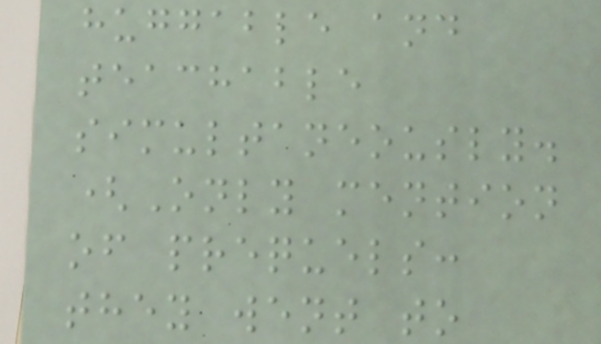huggable and
teachable
simultaneously.
(Only mention
of prequels:
they went to
